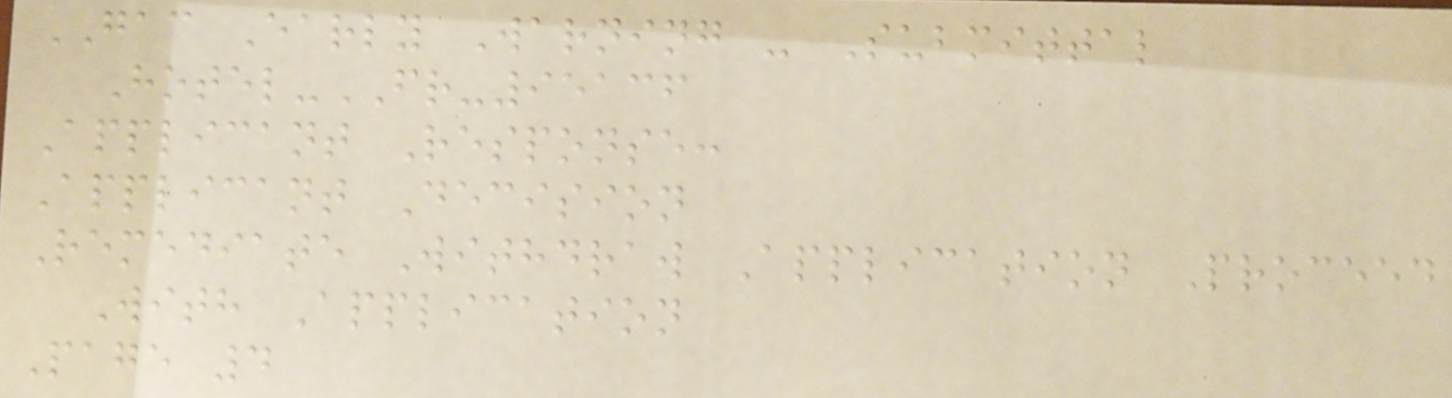GAC Early Warning - Submittal
Hotel-FR-95136
Applicant Response:
Applicant Decision
Remediate Withdraw Application Proceed
With Application
Page 4
